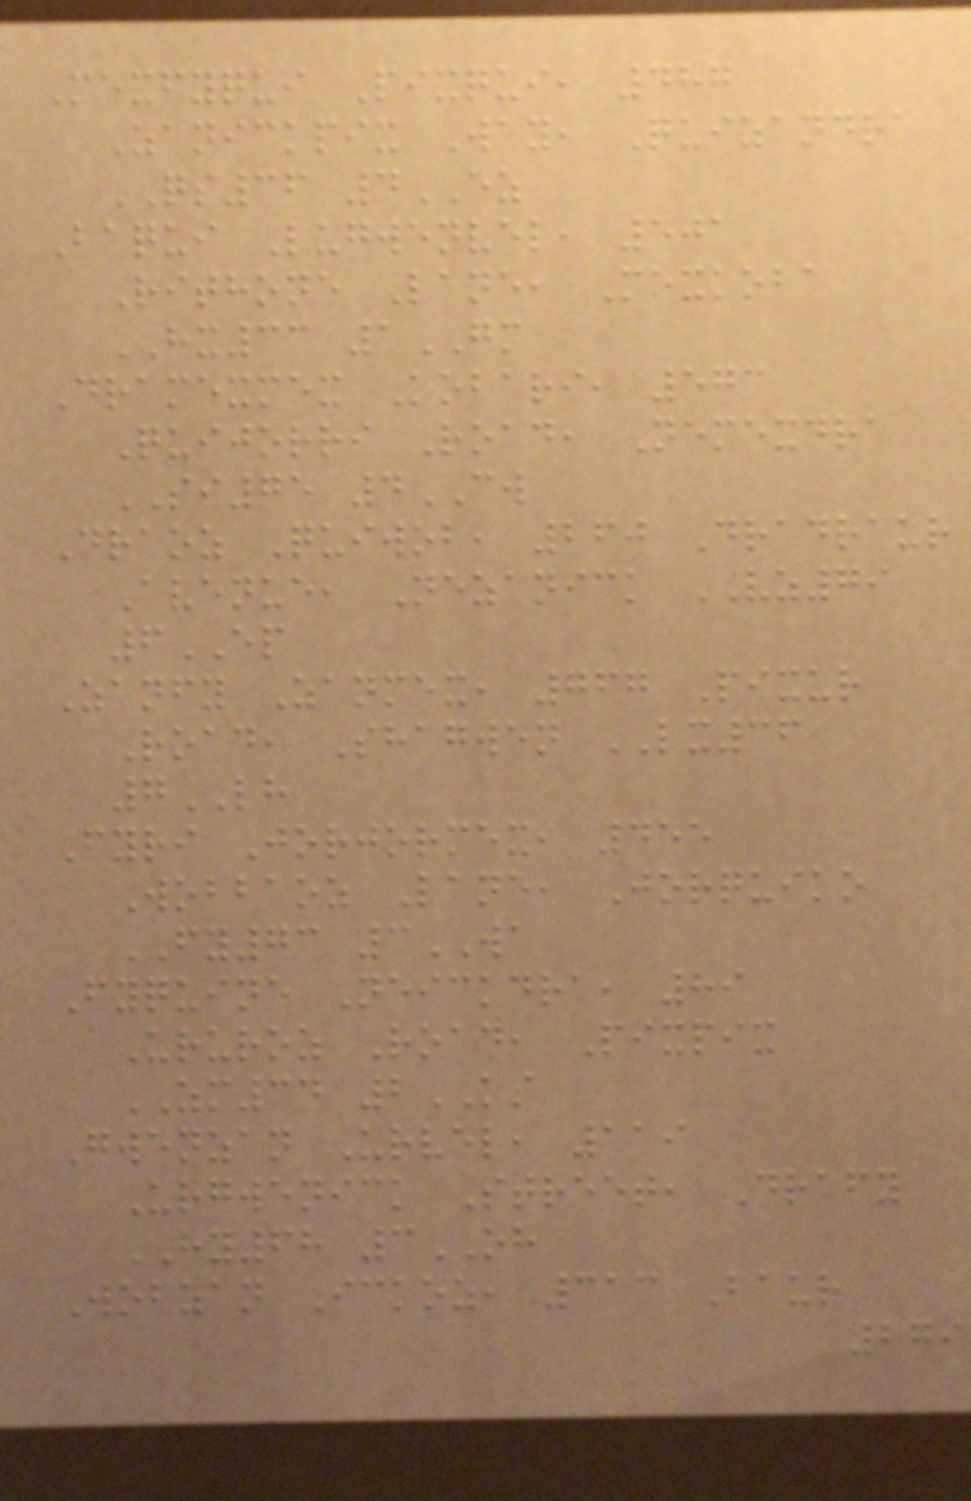Mexfyqui Pixqui, 487
Zanickpix Way, Quizandra
QS36 4EZ
Baqui Lugwenvel, 501
Rithone Lane, Mexkoba
HX33 1GM
Dramexmex Kobari, 573
Quijorri Road, Nemexdra
SI75 4CW
Draoz Quiwob, 260 Dradraur
Avenue, Nezanick VZ79
6EP
Zanfy Zanmex, 767 Pixur
Road, Shagwen LX36
7LH
Fyri Jorjormex, 455
Wobbaoz Lane, Jorquiko
FY73 3WA
Fyquine Neickdra, 89
Ururoz Road, Pixpix
ZM34 2KS
Gwenzan Urvel, 119
Urgwenick Street, Drafy
HY68 3OH
Wobzan Ickoz, 313 Baur
279
